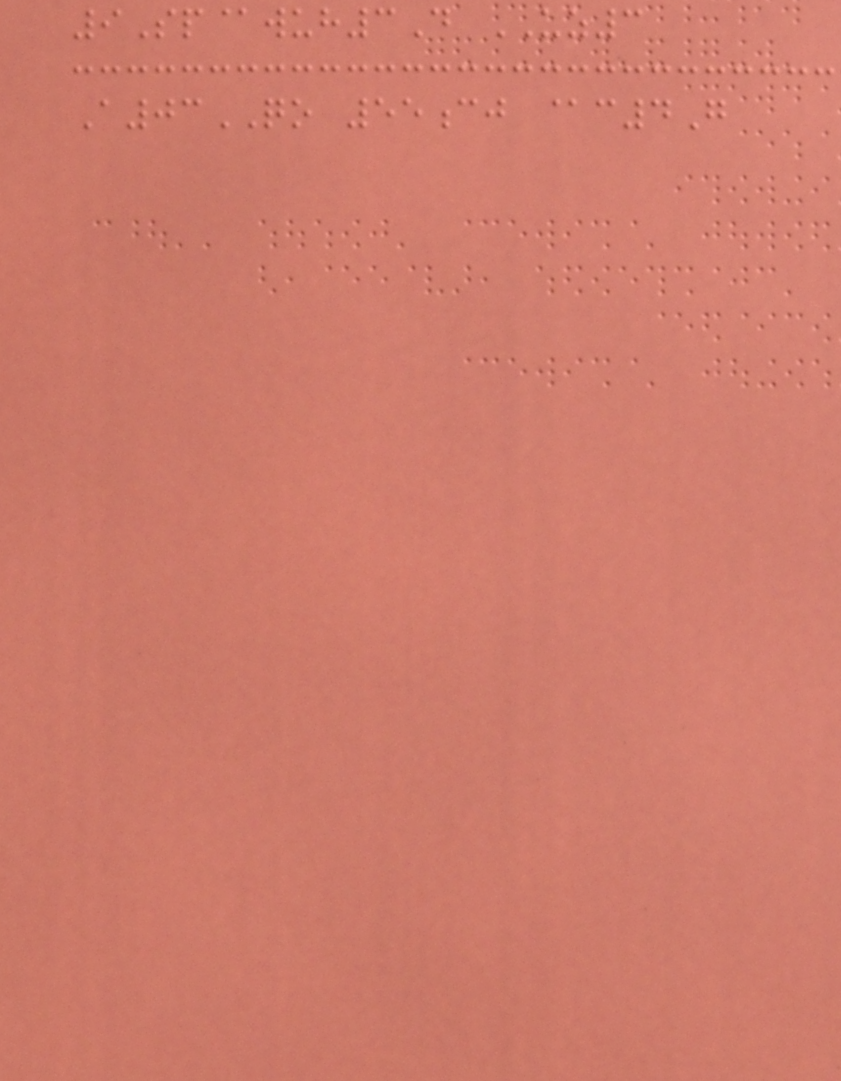9Sp@wuh3D UZ3
A03QO 55cj @c4G
